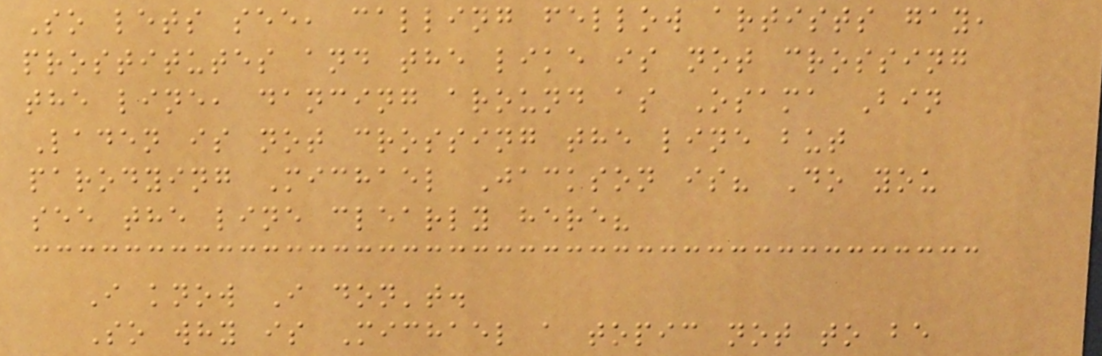So lets see, calling fellow artists gay,
prostitutes and the like is not crossing
the line, dancing around as Osama Bin
Laden is not crossing the line but
parodying Michael Jackson is? Do you
see the line clearly here?
I know I don't.
So why is Michael a topic not to be
